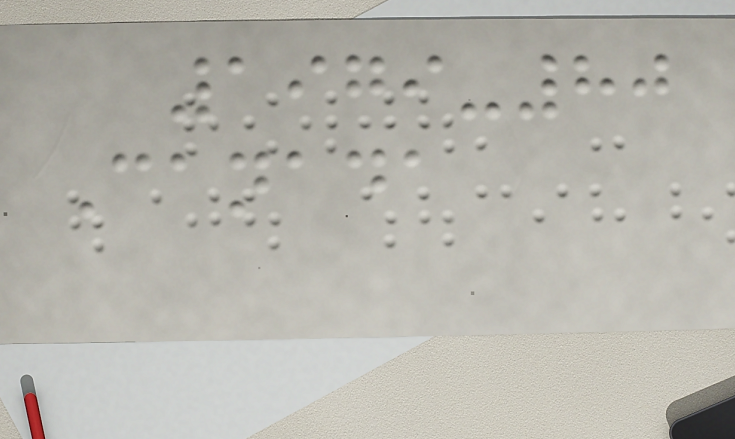1979-80
Canada
